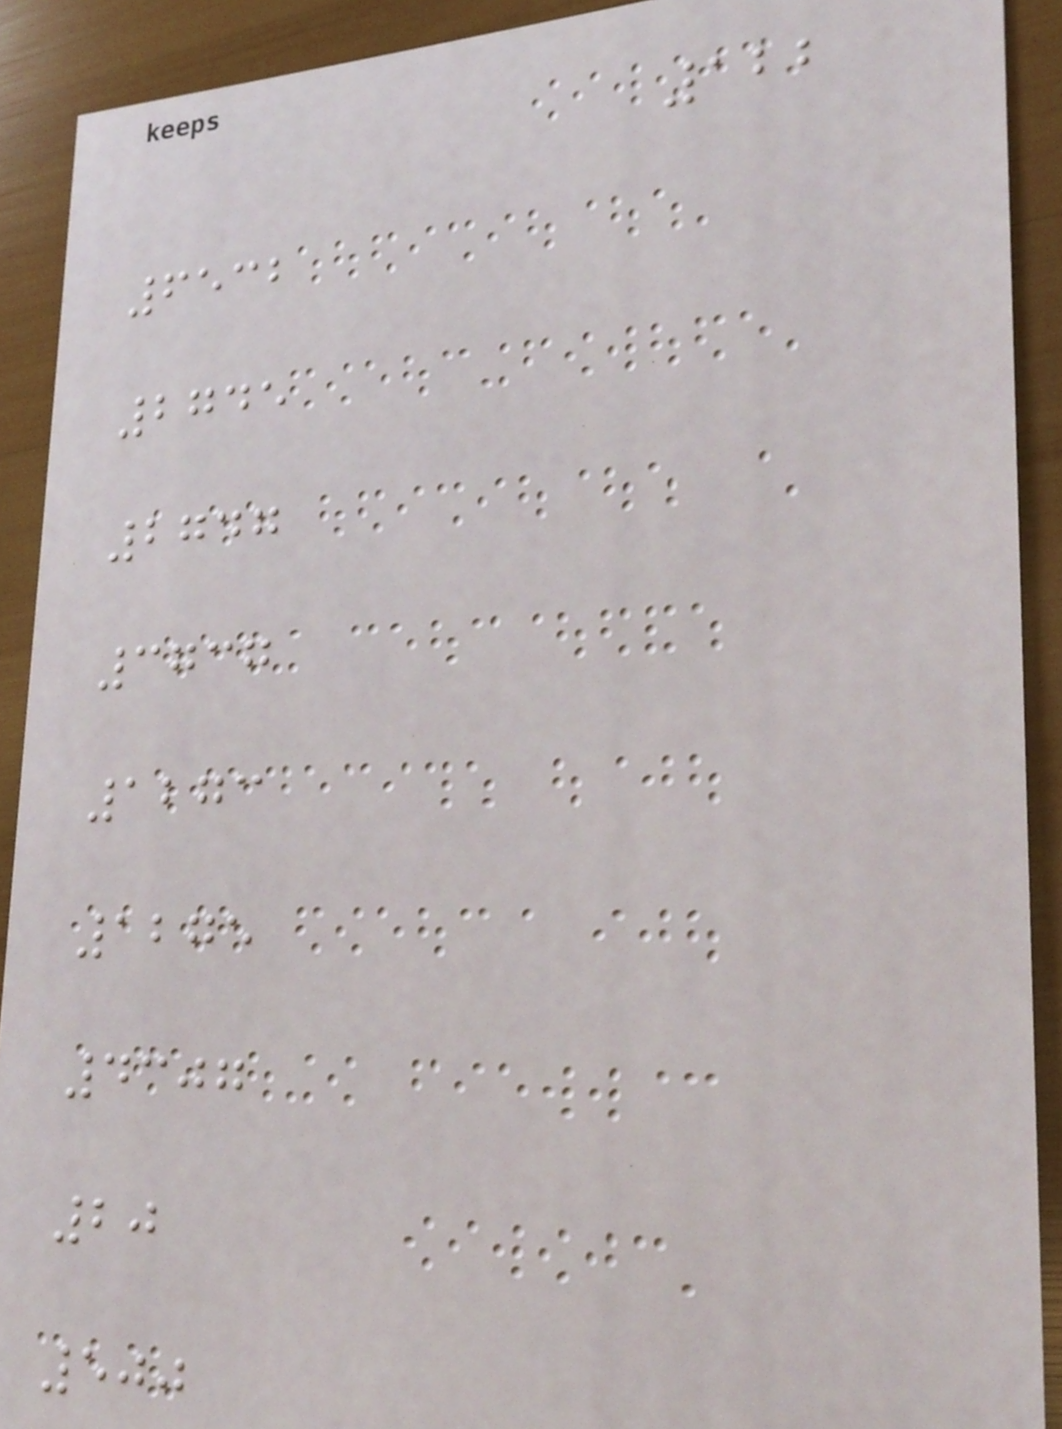122
6532
2745
2747
3737
1273
1275
4307
20
500
